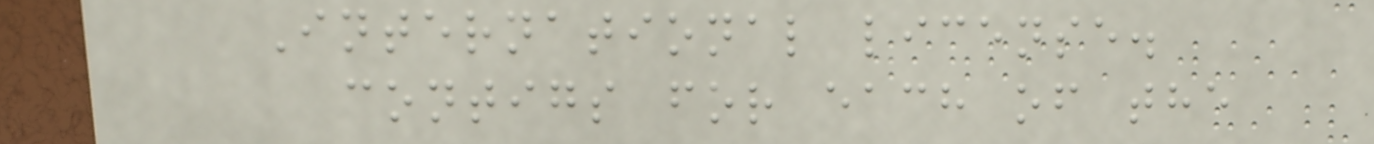International license.
contigs for each of the
